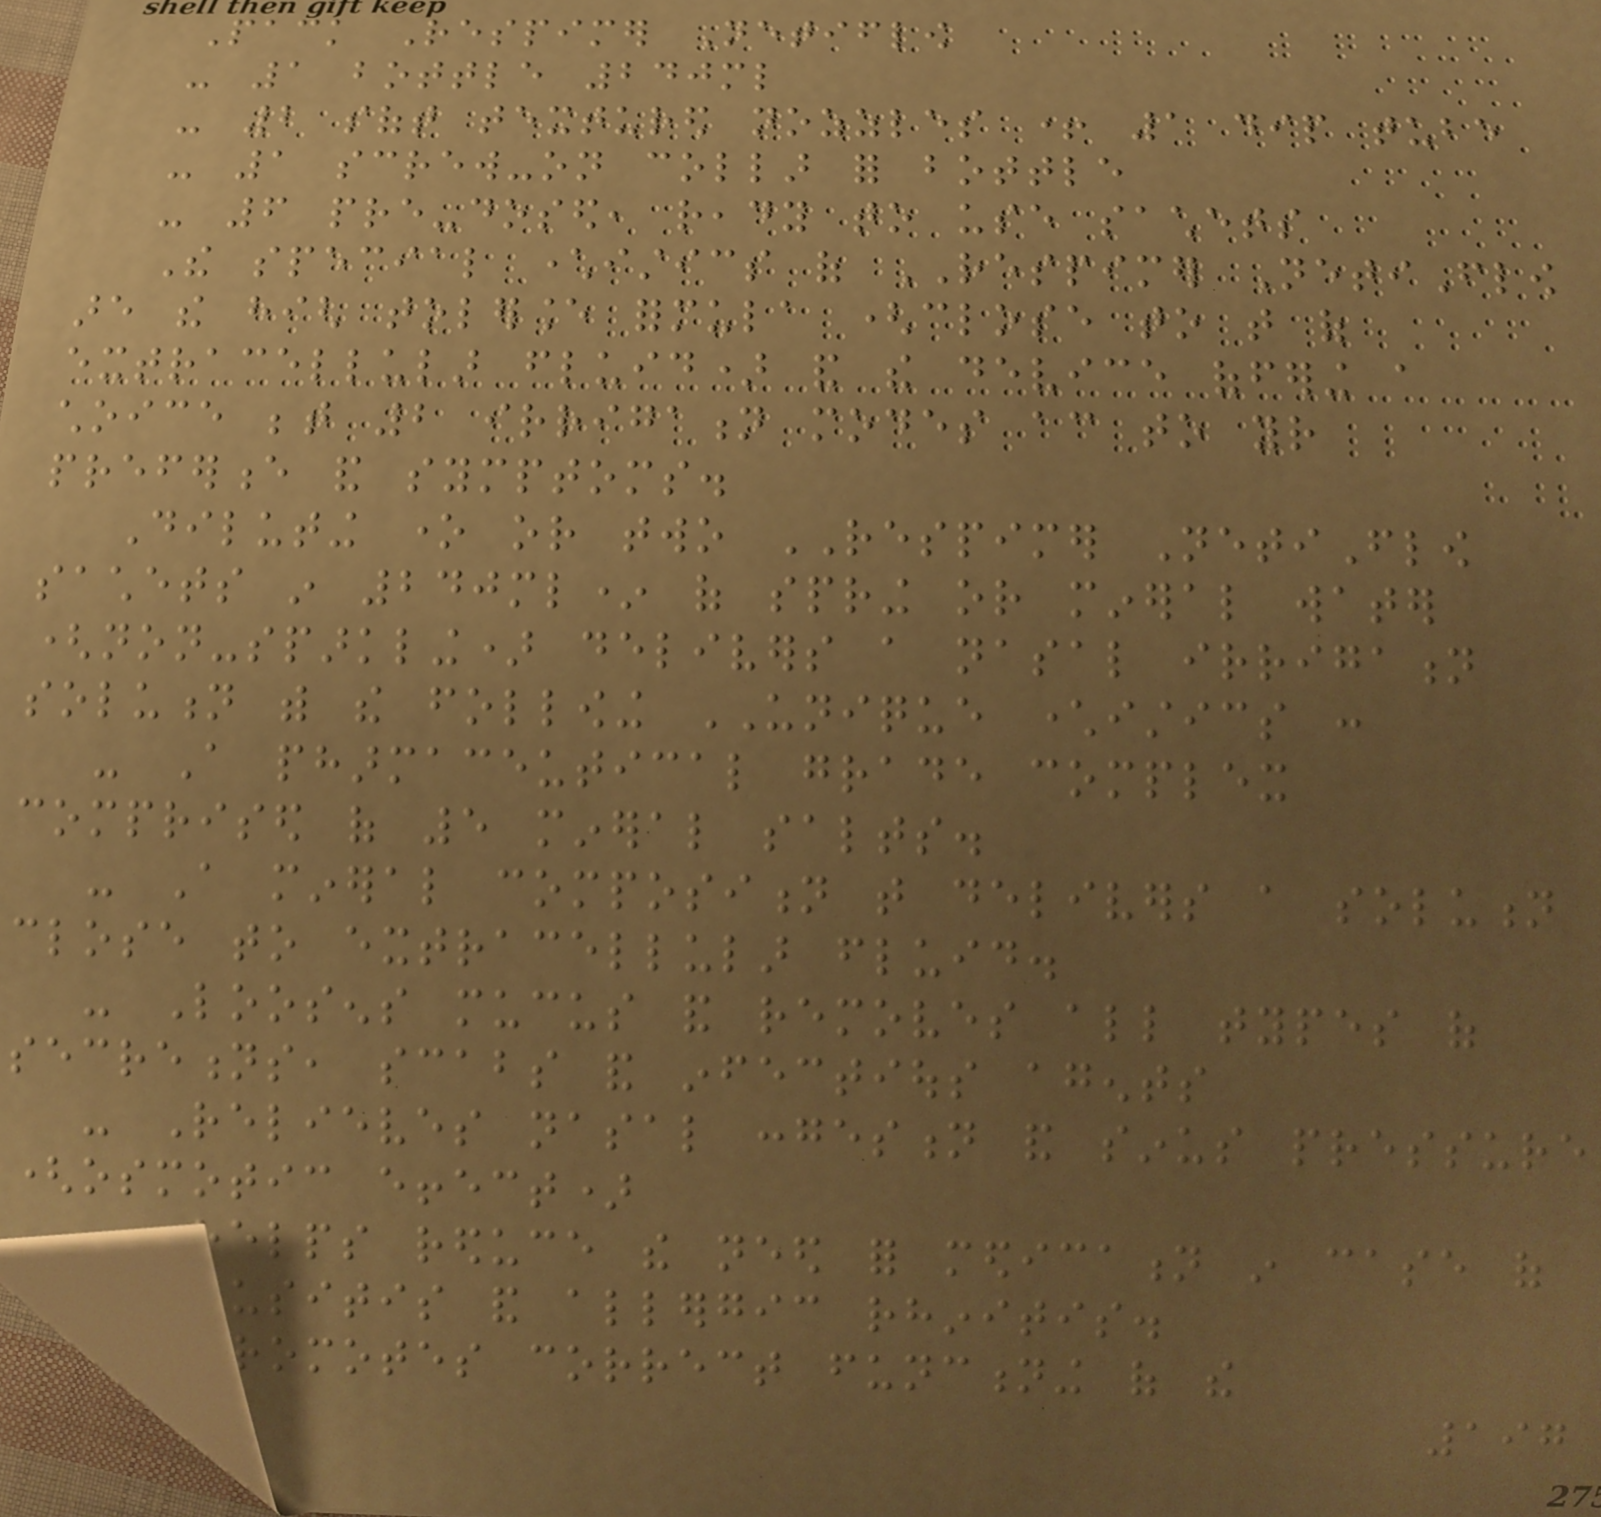Pack Respimer Netiflow
- 1 bottle 240ml
- 2 soft textured nozzles + 1 dip tube
- 1 screw-on collar for bottle
- 6 pre-dosed, ready to use sachets
The special characteristics of RESPIMER NetiFlow
are the high tolerance formula (close to that of
extracellular fluid) and the device offering a
choice between 2 irrigation modes according to your
preference and symptoms.
Diluting one or two RESPIMER NetiFlow
sachets in 240ml* of spring or mineral water
(non-sparkling) delivers a nasal irrigation
solution with the following UNIQUE characteristics :
- A pharmaceutical grade complex
comprised of 5 mineral salts.
- A mineral composition that delivers a solution
close to extracellular fluid.
- Loosens mucus and removes all types of
secretions, scabs and infectious agents
- Relieves nasal congestion and sinus pressure
(osmotic effect)
- Helps reduce the need for medication in case of
rhinosinusitis and allergic rhinitis.
- Promotes correct functioning of the
197
